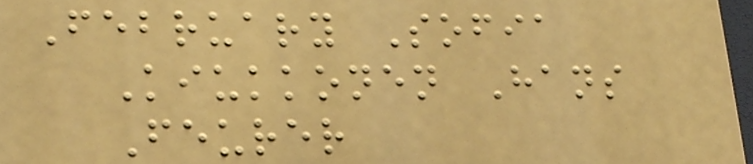February Sofia
Kiukkonen Hans
Feurer
